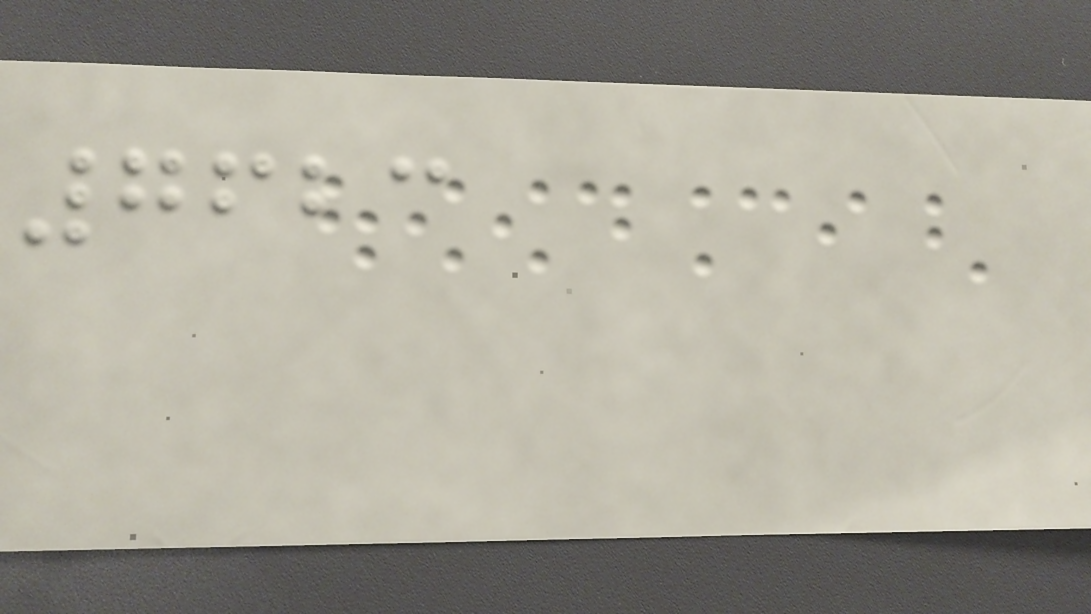7623
